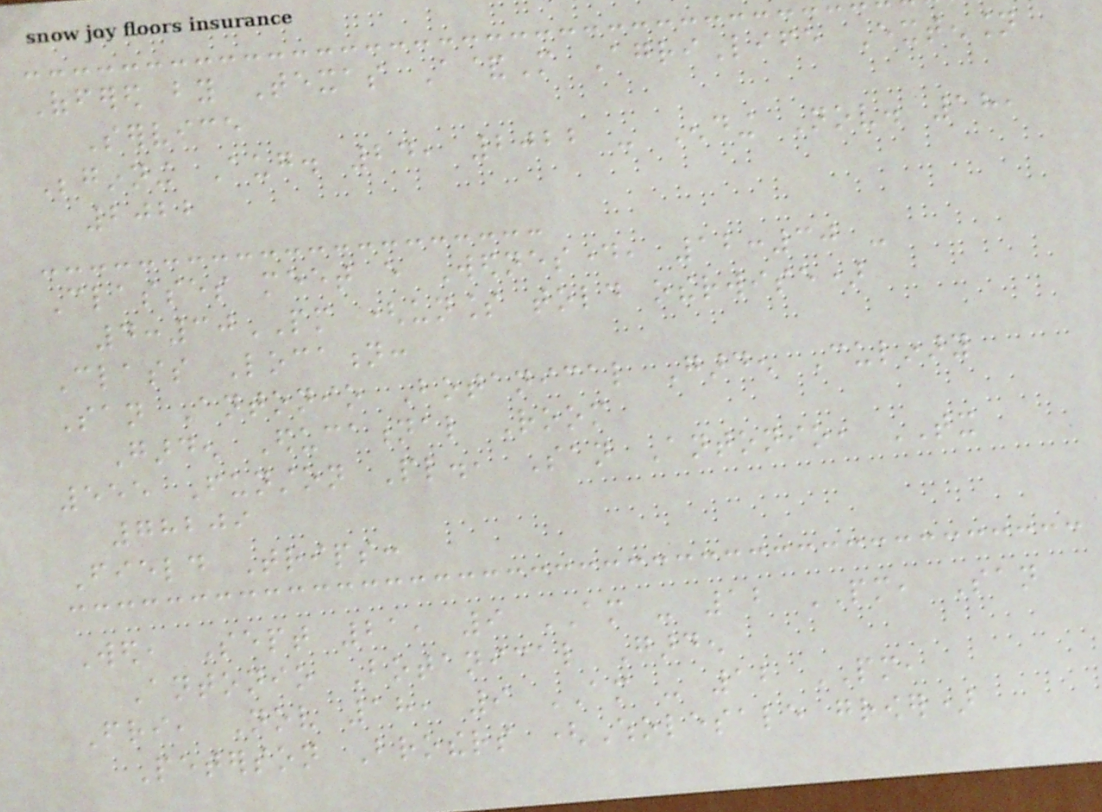Offered by Texas A&M AgriLife Extension
Service
Beginning Aug. 24, 2022 - Ending Nov. 18,
2022
Classes meet every Wednesday, 12:30 -
4:30PM (unless told otherwise)
Class Location:
San Antonio Botanical Garden Culinary
Garden Educational Room
555 Funston Pl., San Antonio, TX
78209
Field Trips:
Wed, Sept 21, 9 AM - 12 PM, San
Antonio Botanical Garden
Fri, Nov 18, 9 AM - 12 PM,
Peterson Brothers (Wholesale grower)
